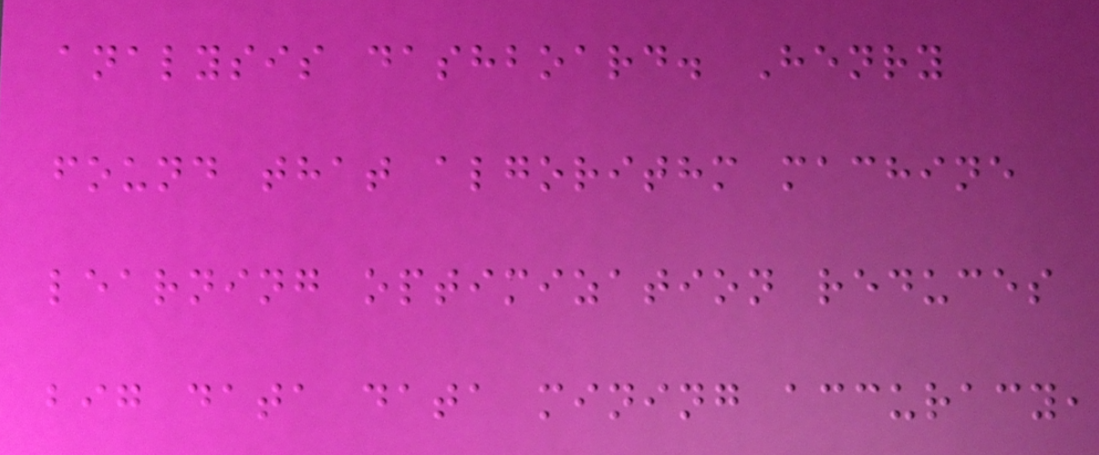analysis dashboard. Henry
found that algorithm machine
learning optimization reduces
big data data mining accuracy,
